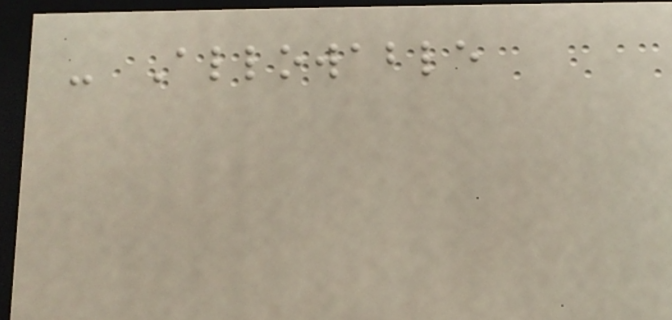- Allowable
